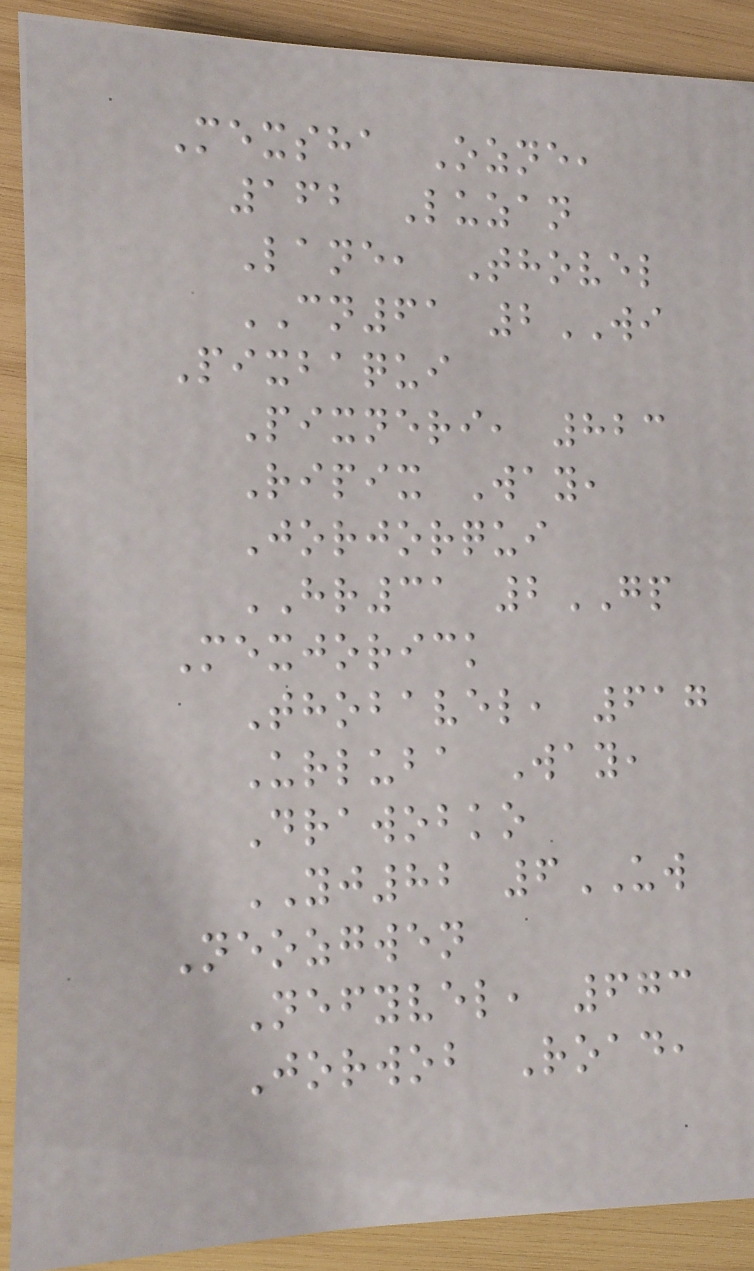Mexsha Ozne,
162 Luzan
Lane, Thovel
CN61 2WI
Pixbaqui
Pixneri, 823
Ripix Way,
Jorjorqui
HR31 2GP
Mexjorick
Thobavel, 617
Urluba Way,
Drawobko
YJ82 6UW
Neozgwen
Nefyvel, 673
Jorwob Road,
